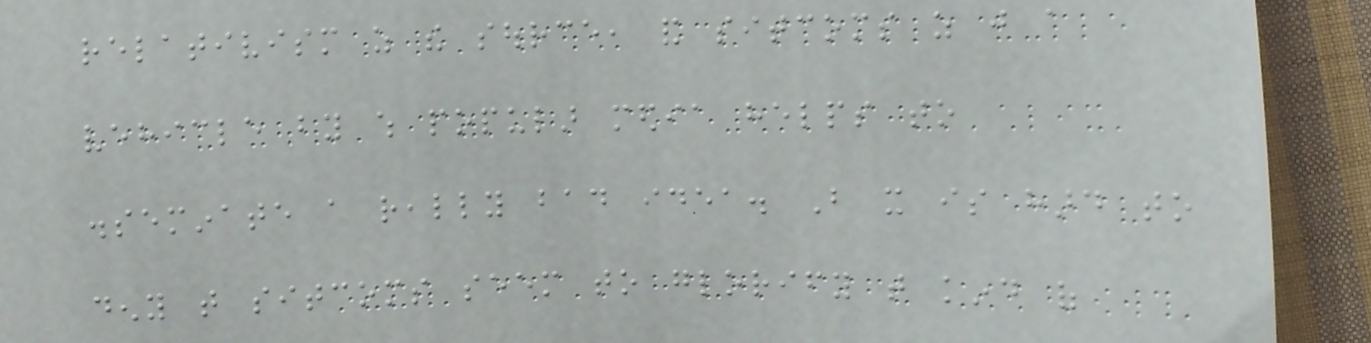relativism as the source, and sitcoms as just a
vehicle by which popular media helps to
disseminate a really bad idea. But it is hard to
deny that sitcoms seem to glorify that kind of
